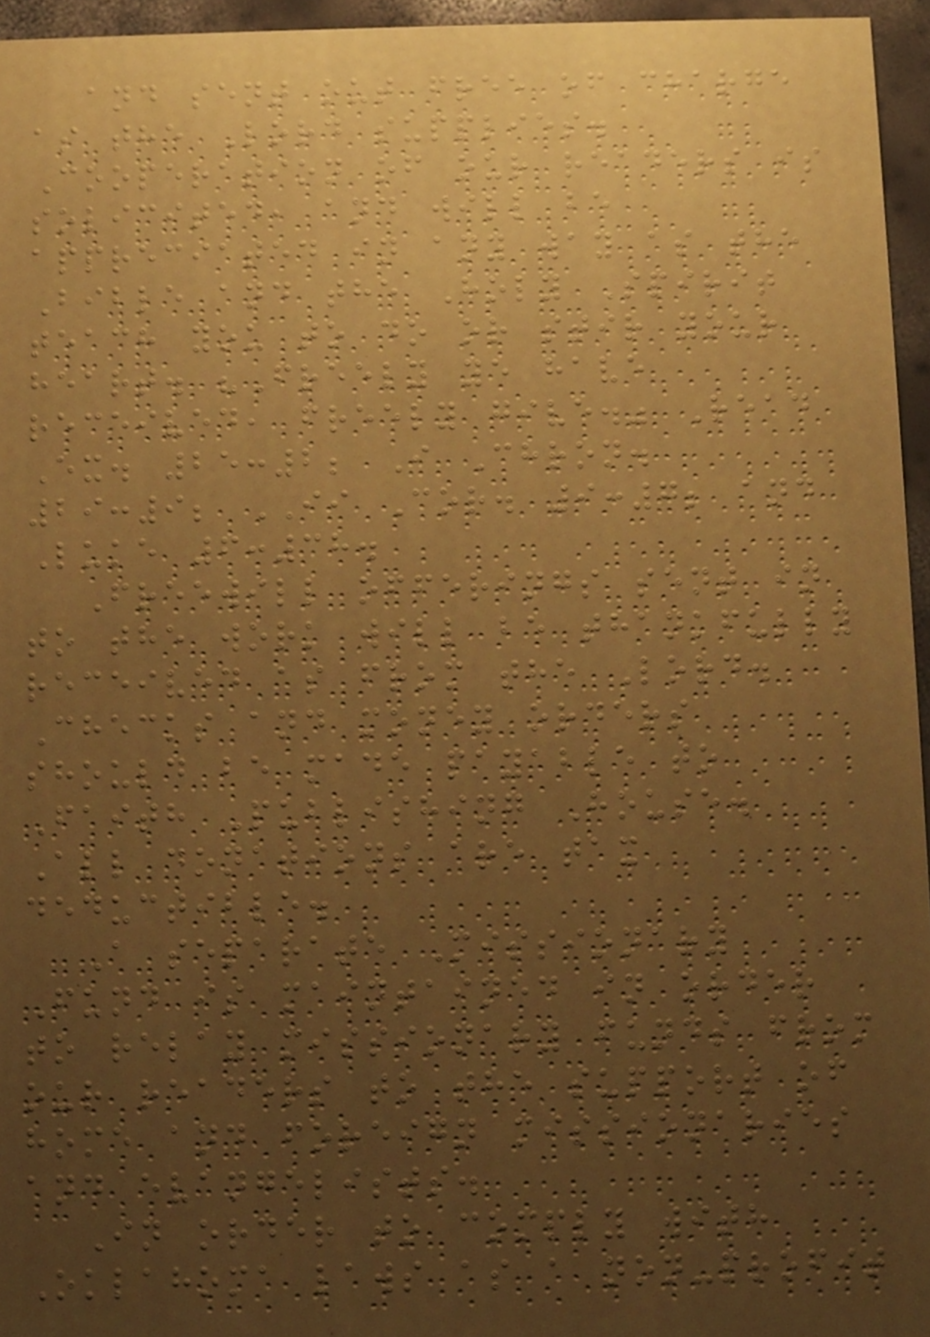and sent out free of charge
as the Lord supplies.
Cooperation of our readers is
solicited, and will be
appreciated in any way as the
Bible and the Holy Spirit
teach you to do or stir your
heart. "Freely ye have
received, freely give." Read
Ex. 25:2; I Chron.
29:9; II Cor. 9:7; and
Luke 6:38.
Freewill offerings sent in
to the work will be thankfully
received as from the Lord.
Checks and money orders
should be made payable to
Faith Publishing House.
All donations are tax
deductible.
A separate Missionary
Fund is maintained in order
to relay missionary funds from
our readers to the support of
home and foreign missionaries
and evangelists.
In order to comply with
Oklahoma laws as a non-profit
